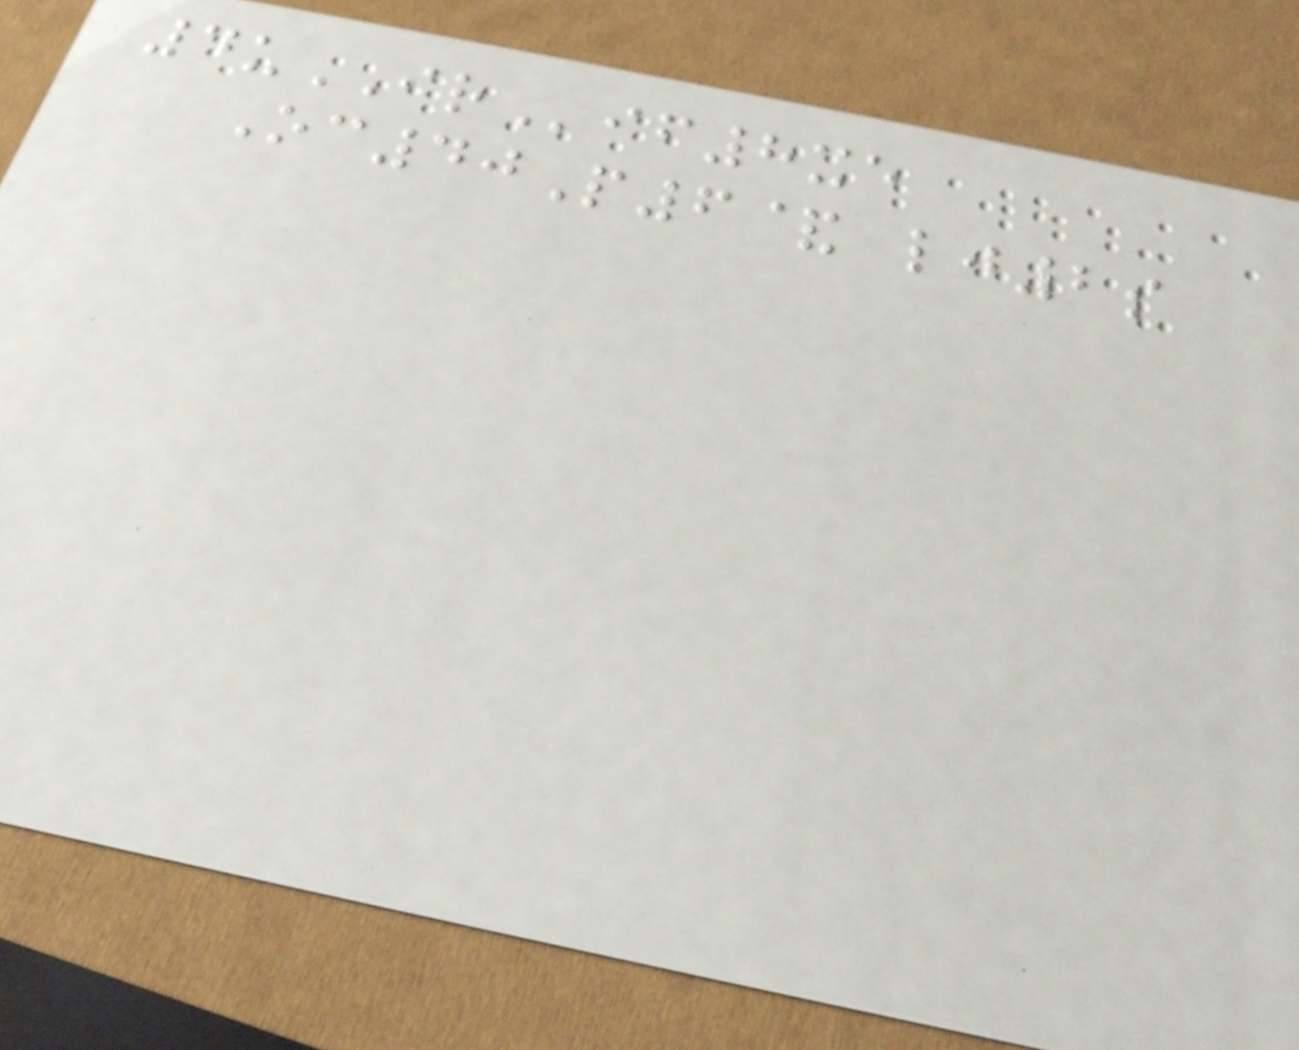4uIRif8xe
Oc40P6& lj2s
